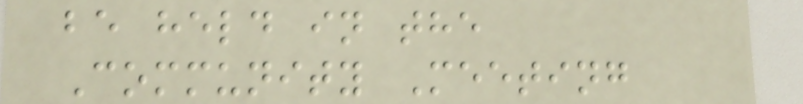be held in the
Community Meeting
